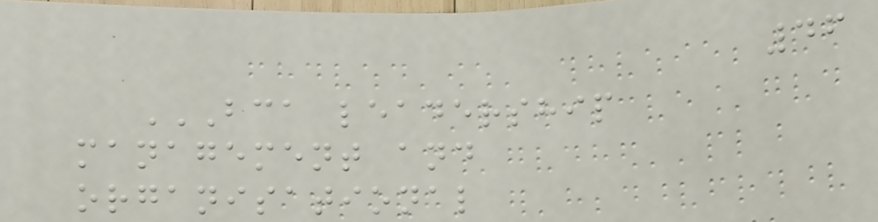46
BCA LEADERSHIP
MANAGEMENT AND
ORGANISATIONAL
